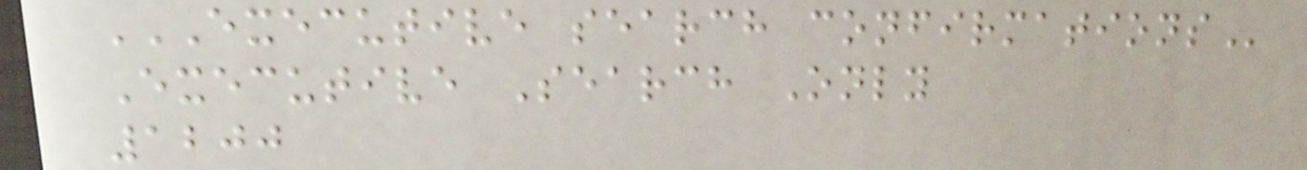EXECUTIVE SEARCH CONFIRMATIONS
Executive Search Only
1200
